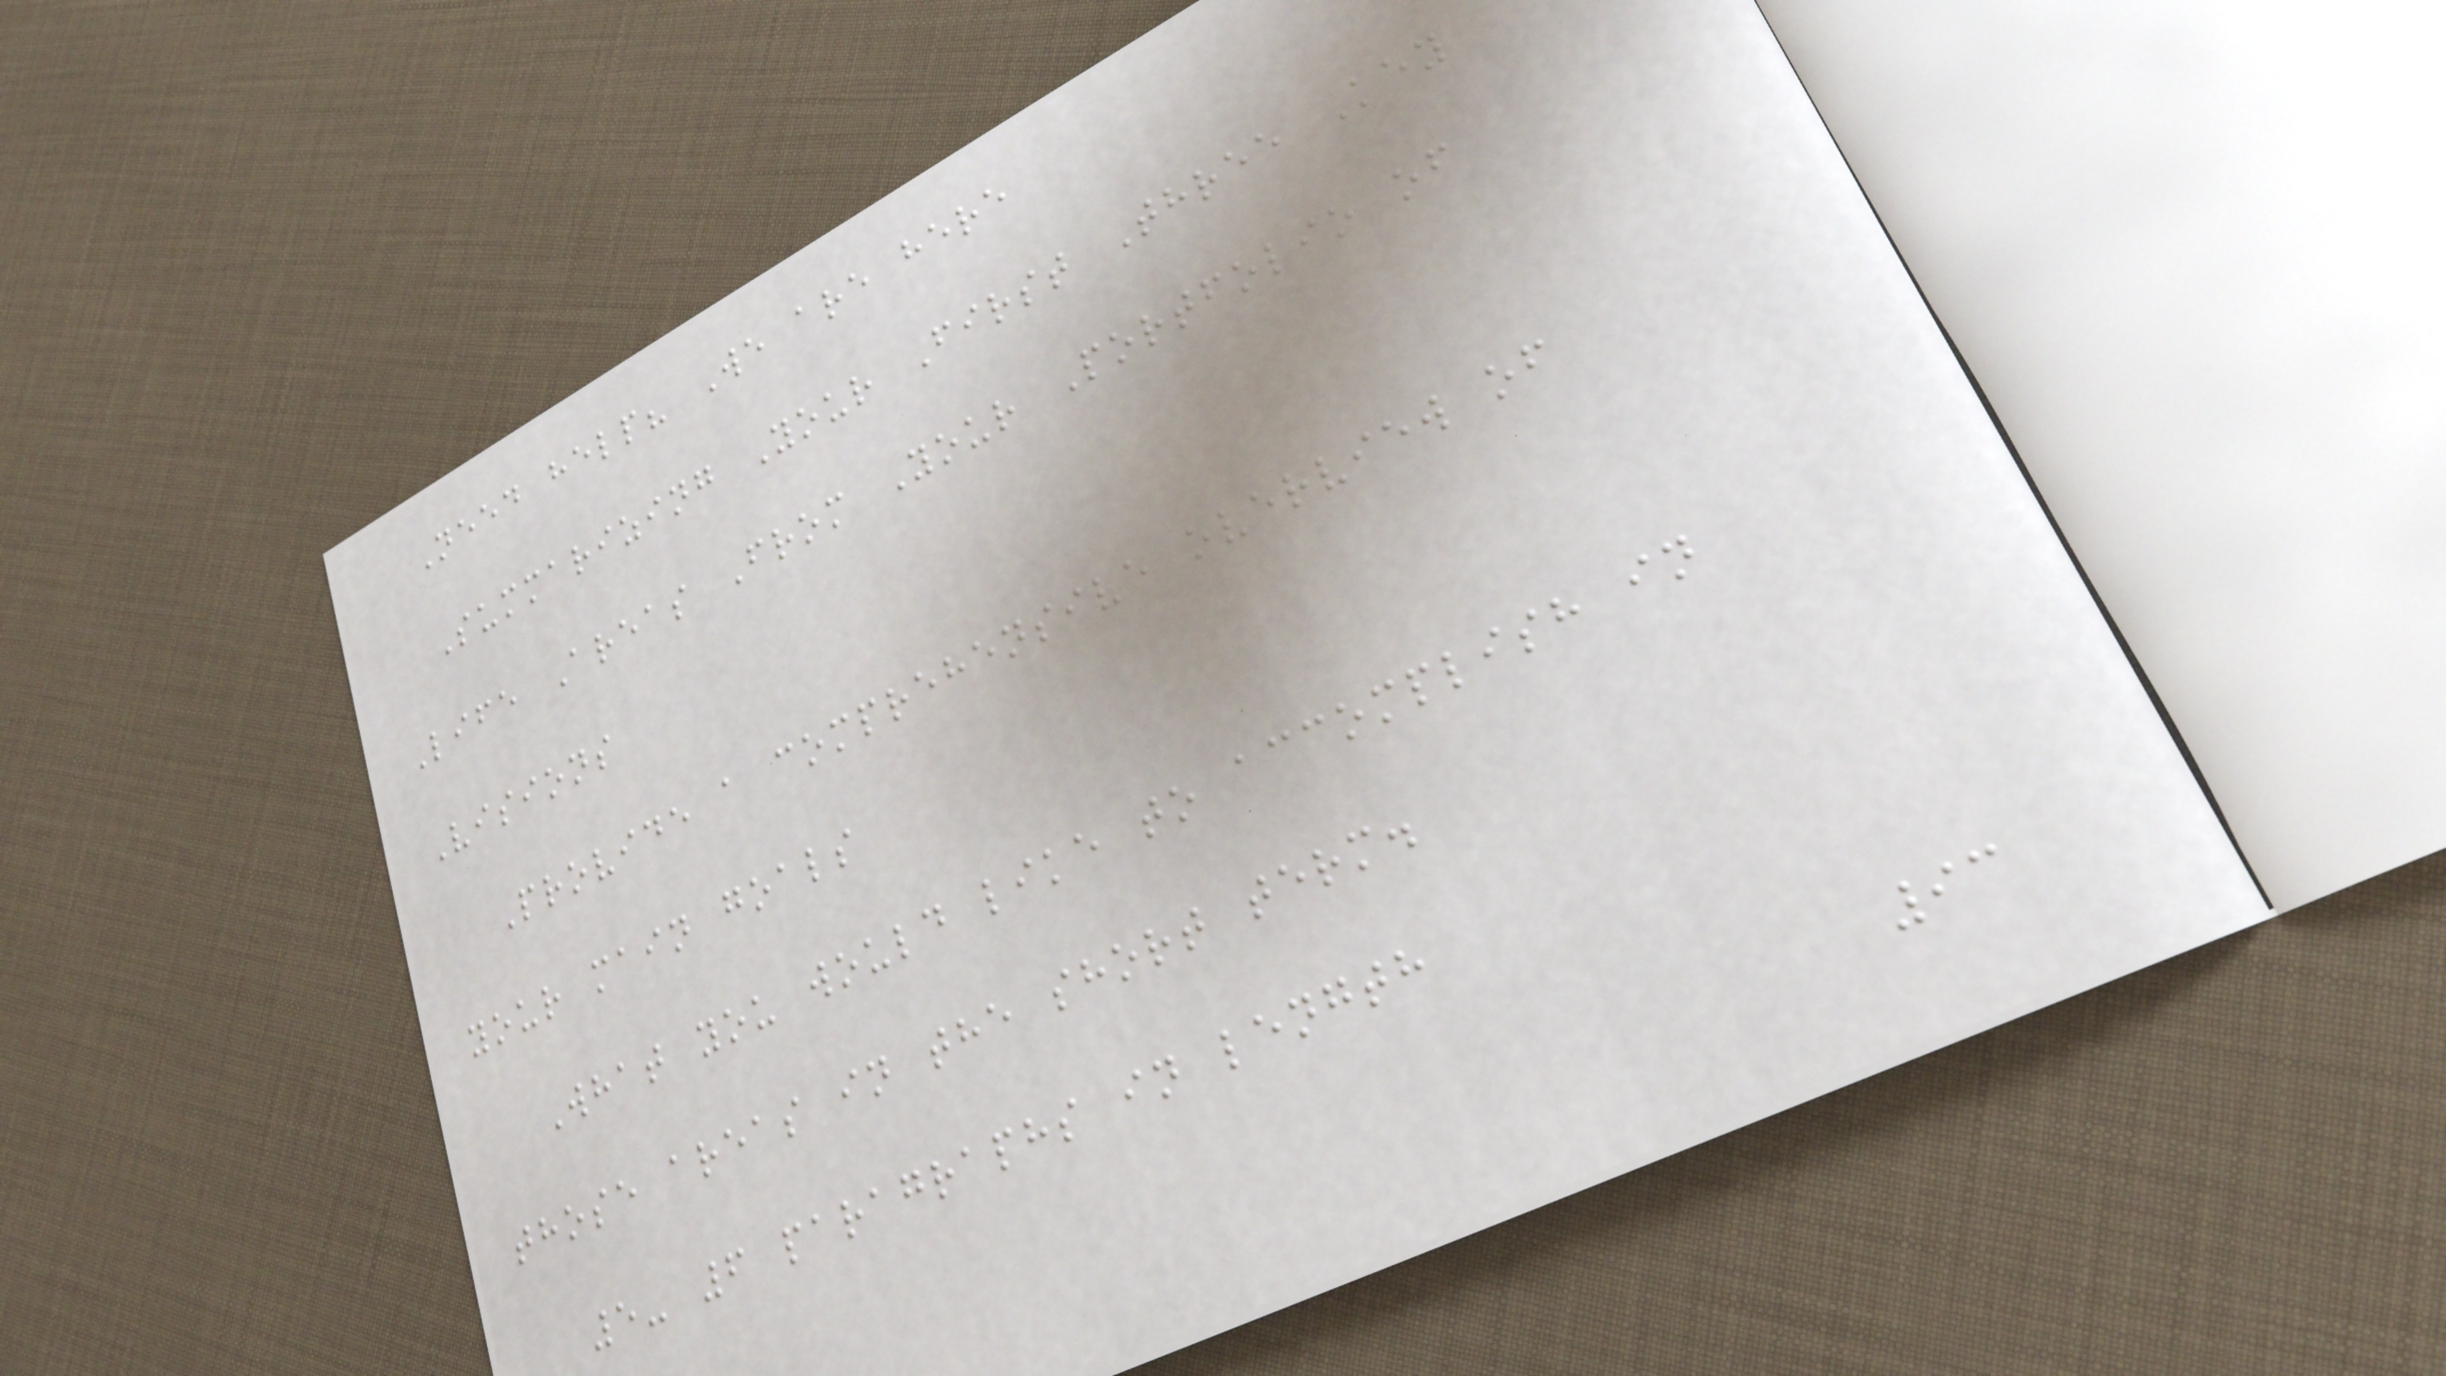Need help? We are here
Summarizing Your First Three Key
Life Areas From Your Portfolio of
Visions
Provide a comprehensive overview of
your main goals
What you would like to accomplish in
those areas in the short term.
5- 6 paragraphs in length
93
